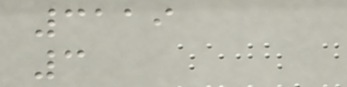3119
3
